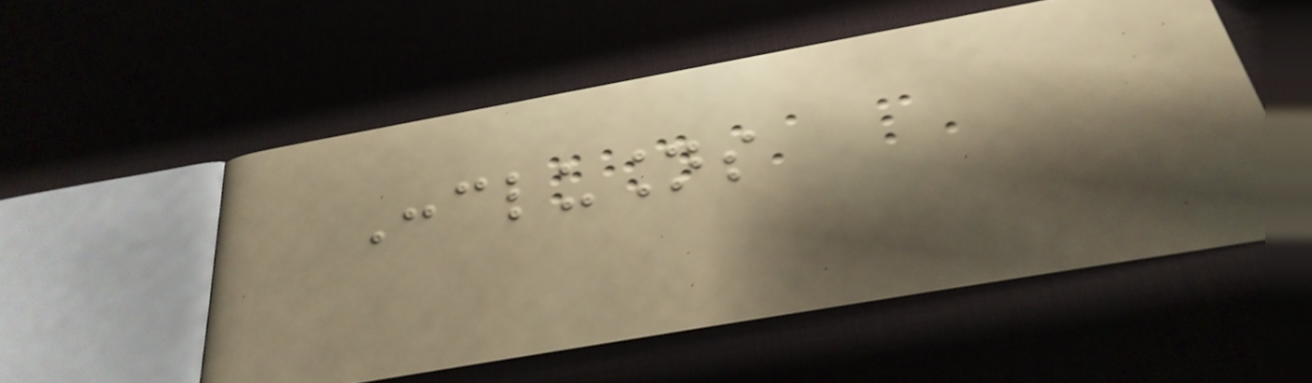Conclusions
